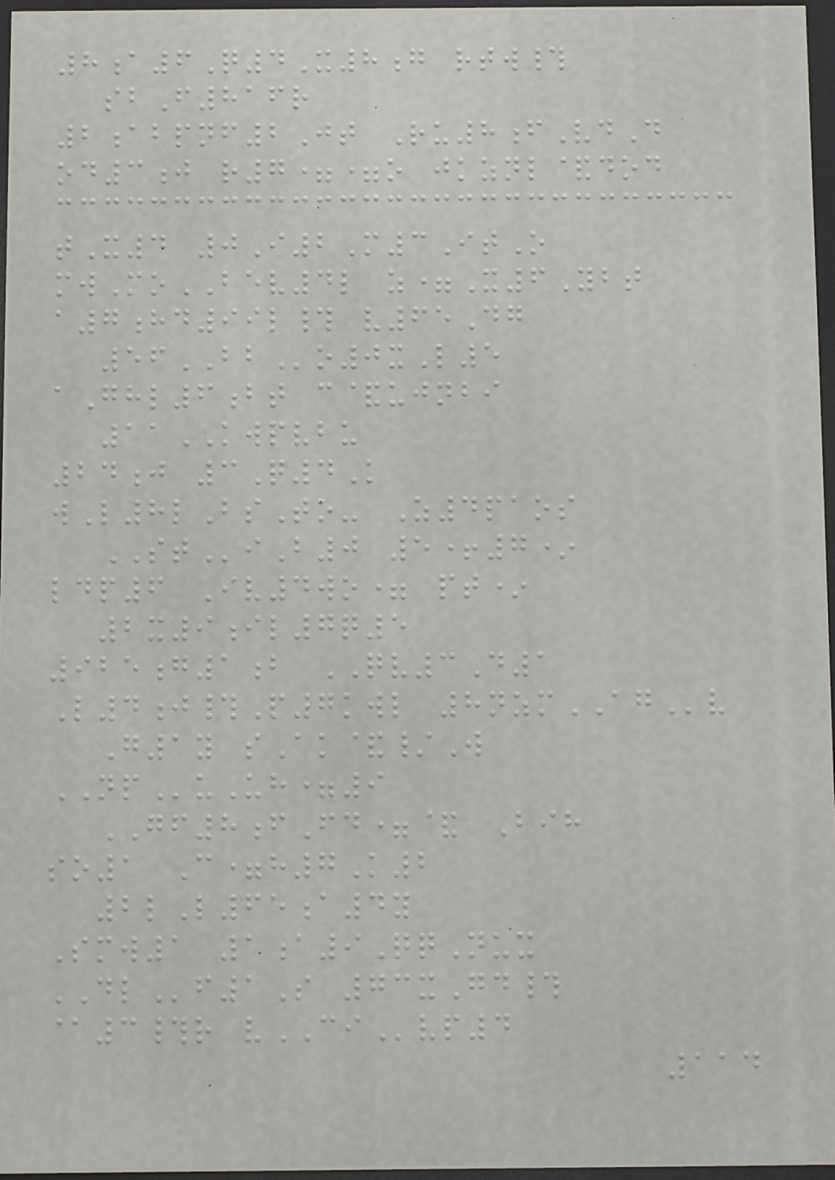8a6Q4X8g rtw#
sbF816r
2abpnf2Jt Ru8fVdD
od3j r7==o jkznl&dod
tX4 0I2M3ItO
mwMoBEV4l z=X6Ybt
a7hd99l# v65Dg
56BBo0xL5
aGhl6bt c&ujnbi
11KWPVBU
24j 3Q4K
wL8lBsTo- Z4paos
STiB0 5+7*
ldp6 Iv4wo= pt*
2x9il7q5
925g1b QV3D1
L4j#P7kwl 8nzmAGv
G1y sAk&/W
NPuUh=9
GF8fFd=& Bih
so1 C=h7K2
2lL65a4y
Smw1 1a9QqNux
DLf1S 73xGd#
@3#r vCIvp4
114
